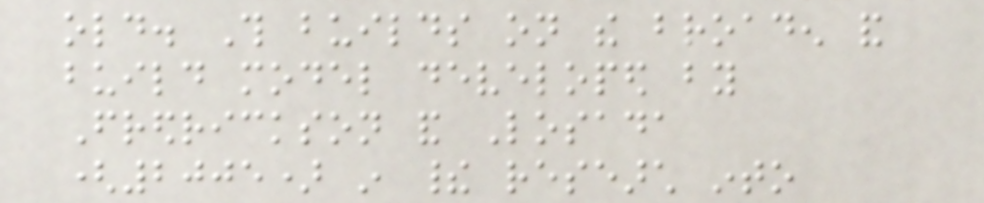old. This builds on the broaden and
build model developed by
Fredrickson and Losada
(2005) in their research into
